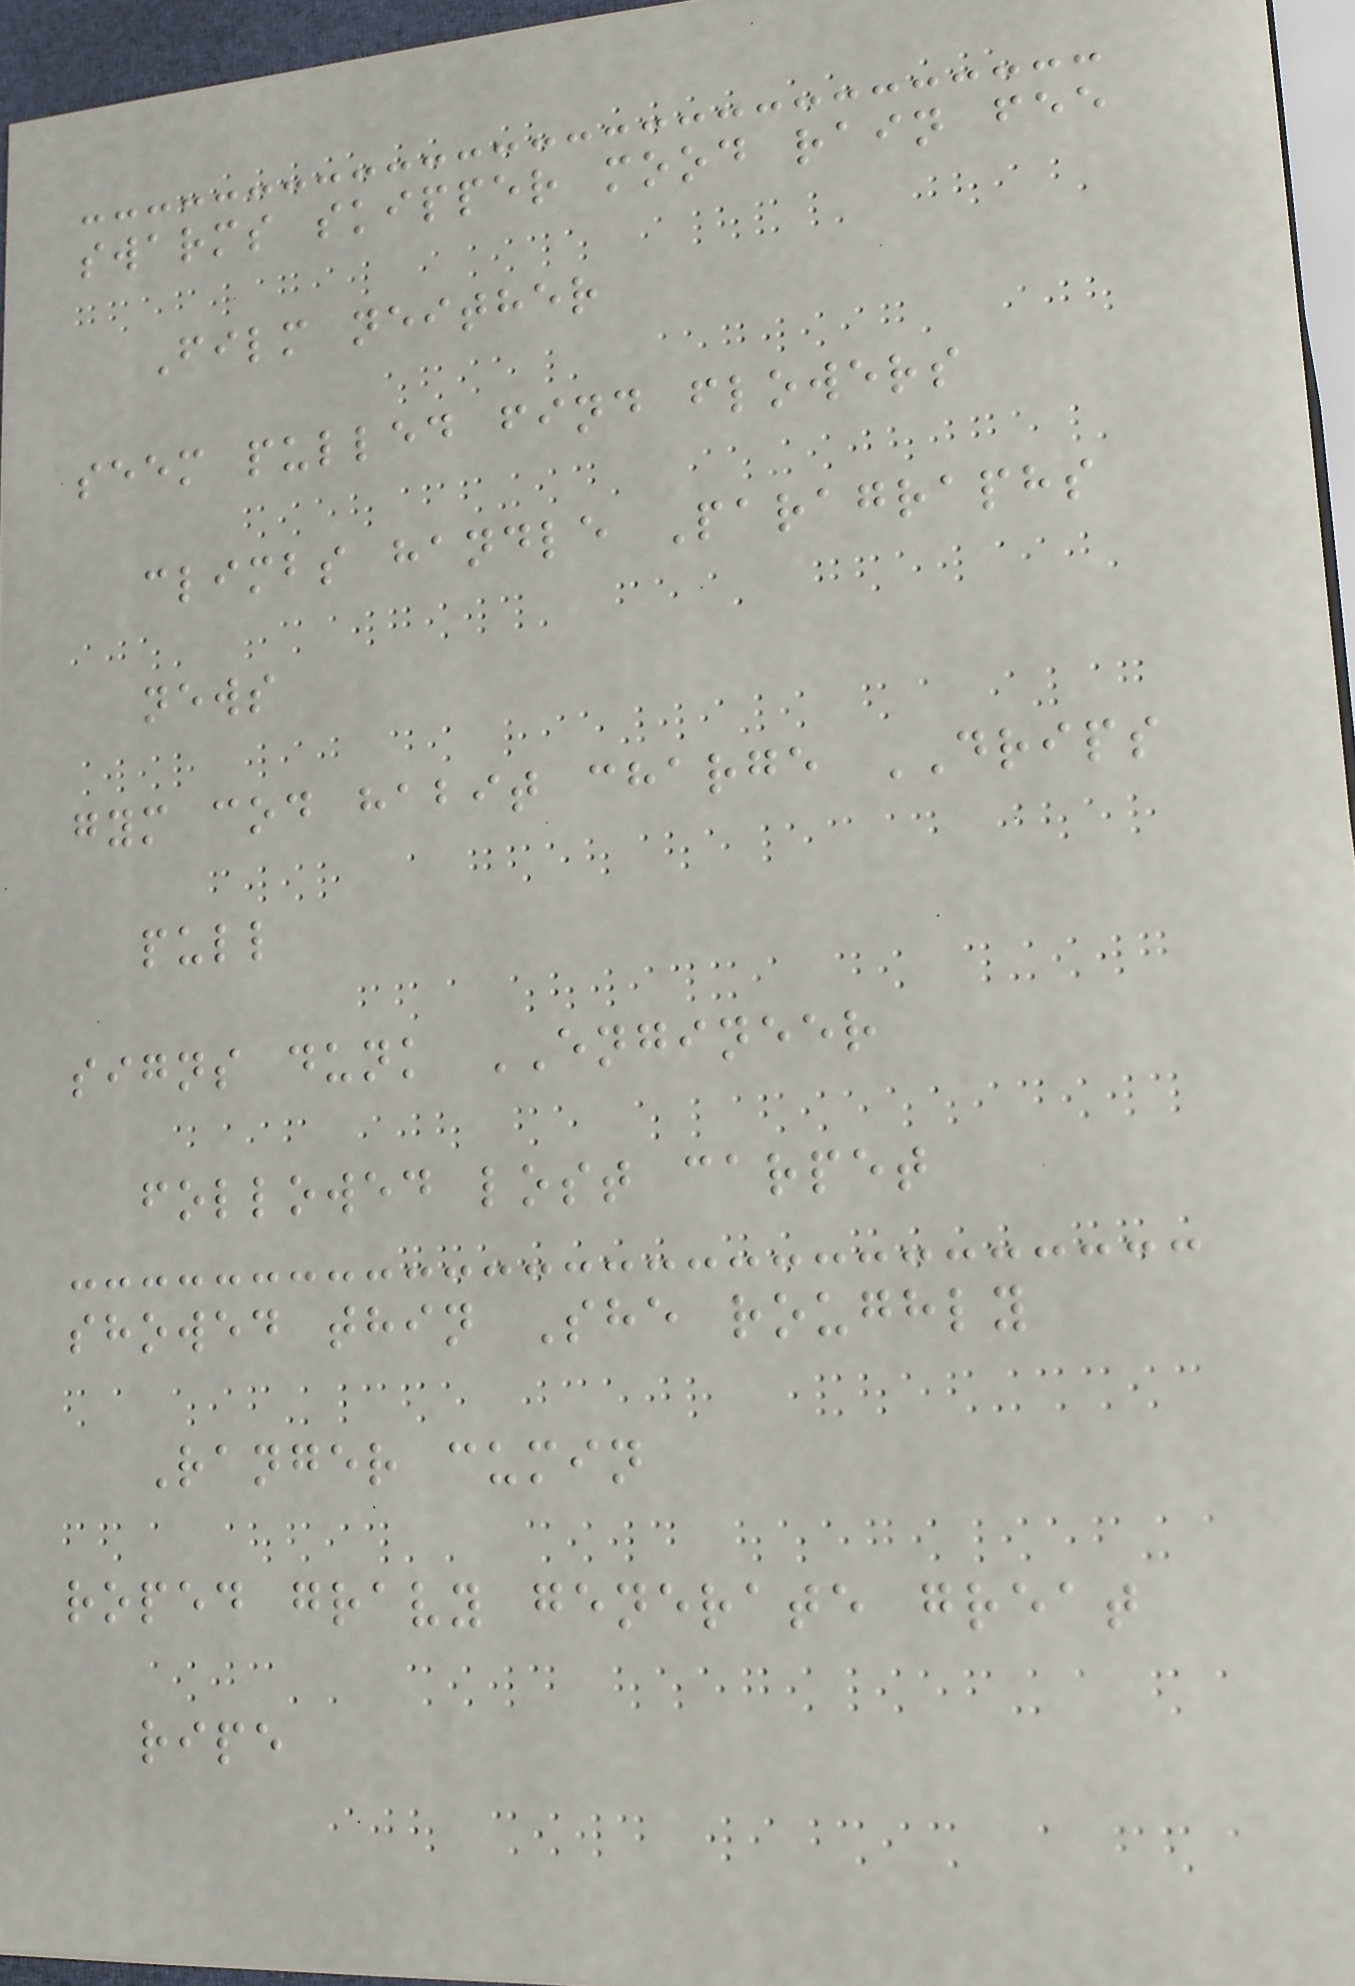swarms skipper mood rain fee
Film neither
seem pulled find flowers
climbs handle Paragraphs
news
gym cod habit charge DRIPS
pull
signs dunk ENGINEER
followed lost carpet
showed thin She roughly
Ranger cumin
roped gravy generate great
ripe
